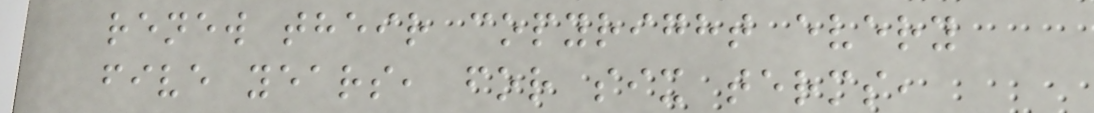renew their copyright every
five years, for six terms,
